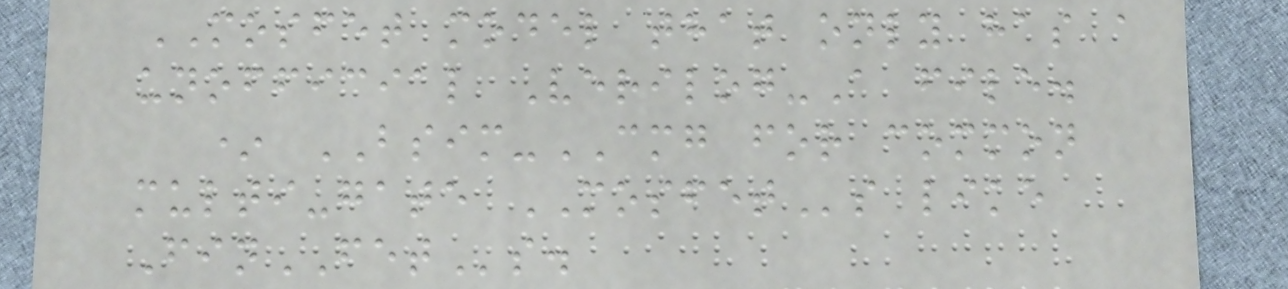MOSFET model that only has a
unofficial Verilog-A file.
* BSIM-CMG for common
multi-gate MOSFETs like
FinFETs.
